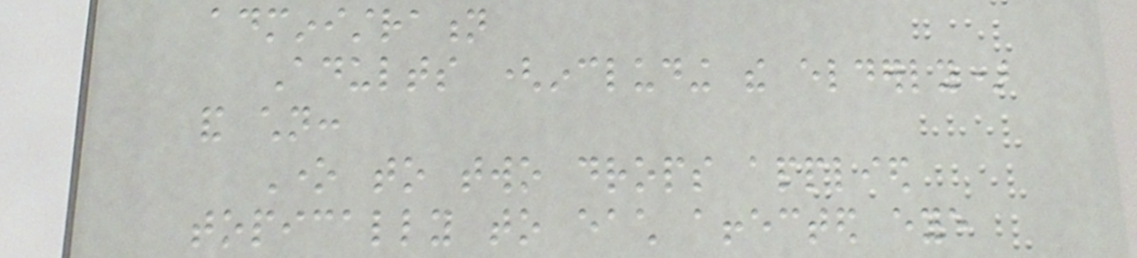administration
Adults (including the elderly)
and children:
One to two drops applied
topically to each affected eye
